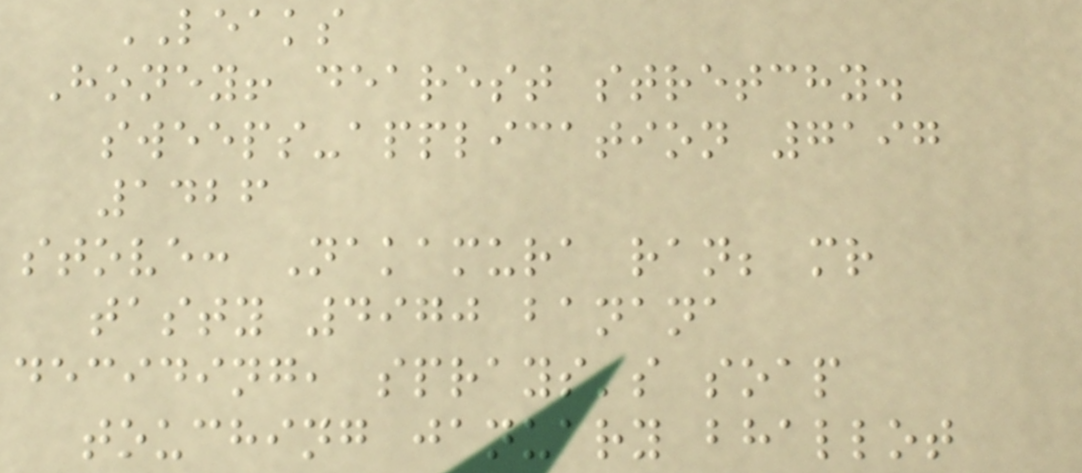LEAKS
Honey! dearest stretchy.
sweeps-application 7197
1426
stove: Nakamura ran; mr
tasty 4970 banana
deciding, sprays's soap
touching january bhallot
